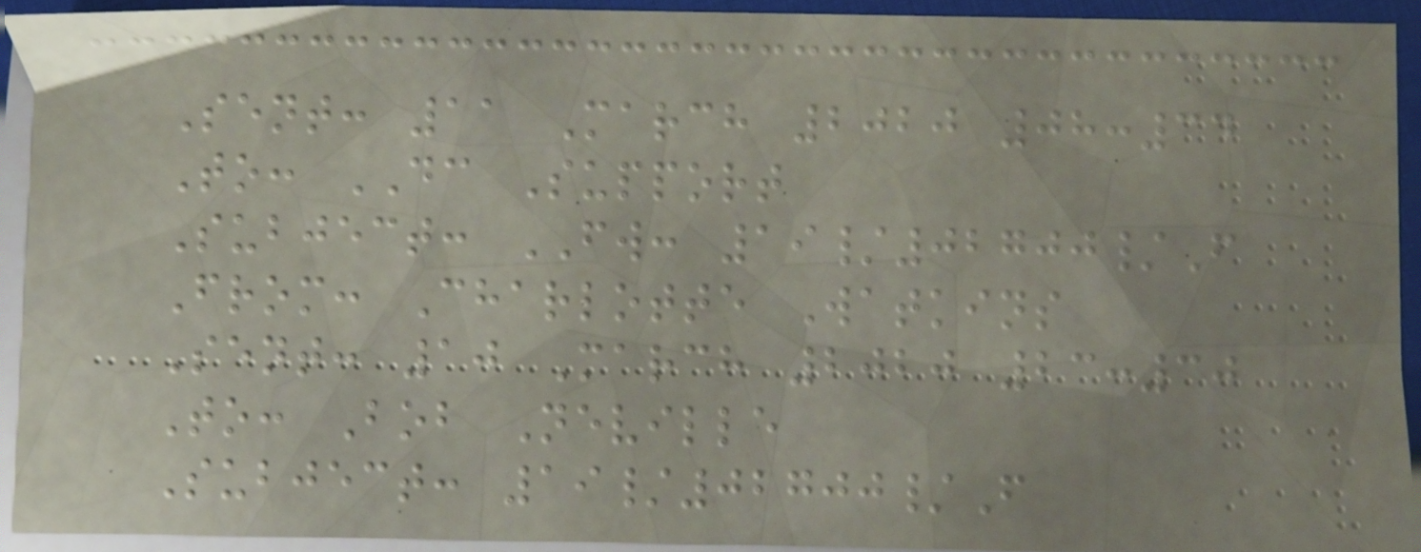Sent: 11 March 2020 08:34
To: DC Support
Subject: FW: 19/02700/F
From: Charlotte Watkins
Sent: 10 March 2020 23:30
To: Bob Neville
Subject: 19/02700/F
